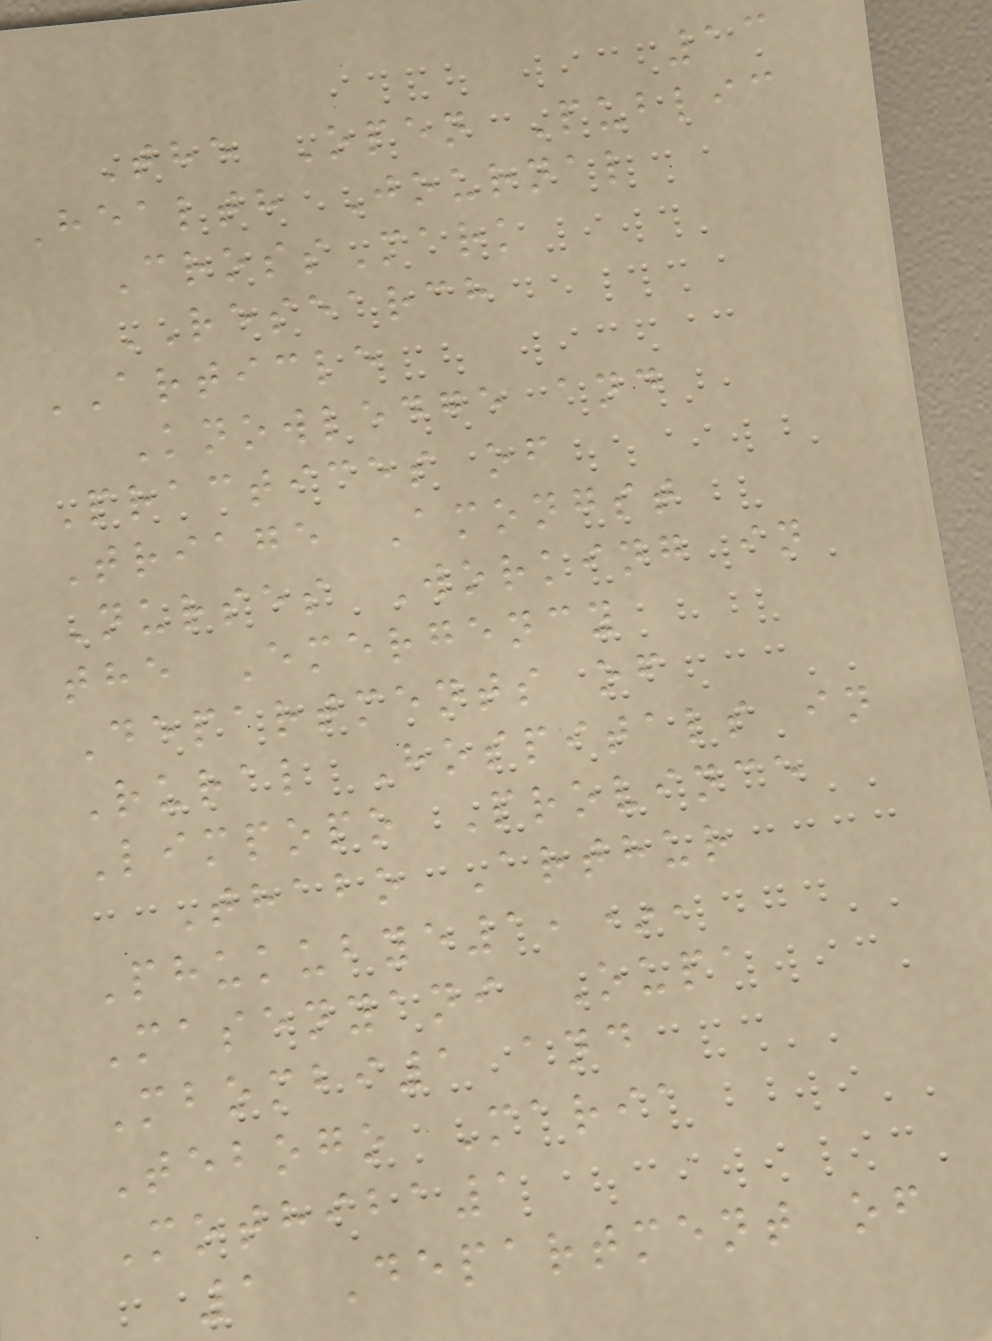13
The Open Public
Health Journal
CrossMark
RESEARCH
ARTICLE
Knowledge and
Practices of
Triage Amongst
Nurses Working in
the Emergency
Departments of
Rural Hospitals in
Limpopo Province
Thabo Arthur
Phukubye1,*,
Masenyani Oupa
Mbombi1 and
Tebogo Maria
Mothiba1
1 Department of
